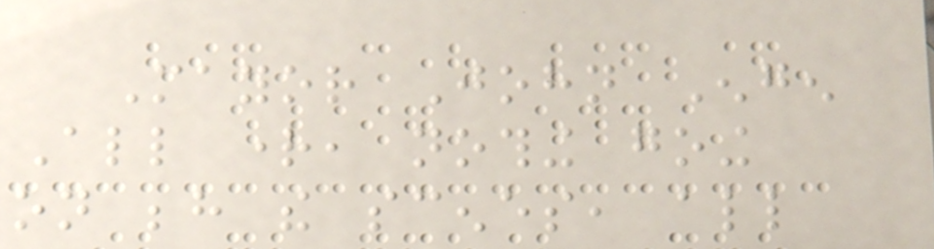Mayor John Engen
All right, nothing going
on behind the scenes, all
